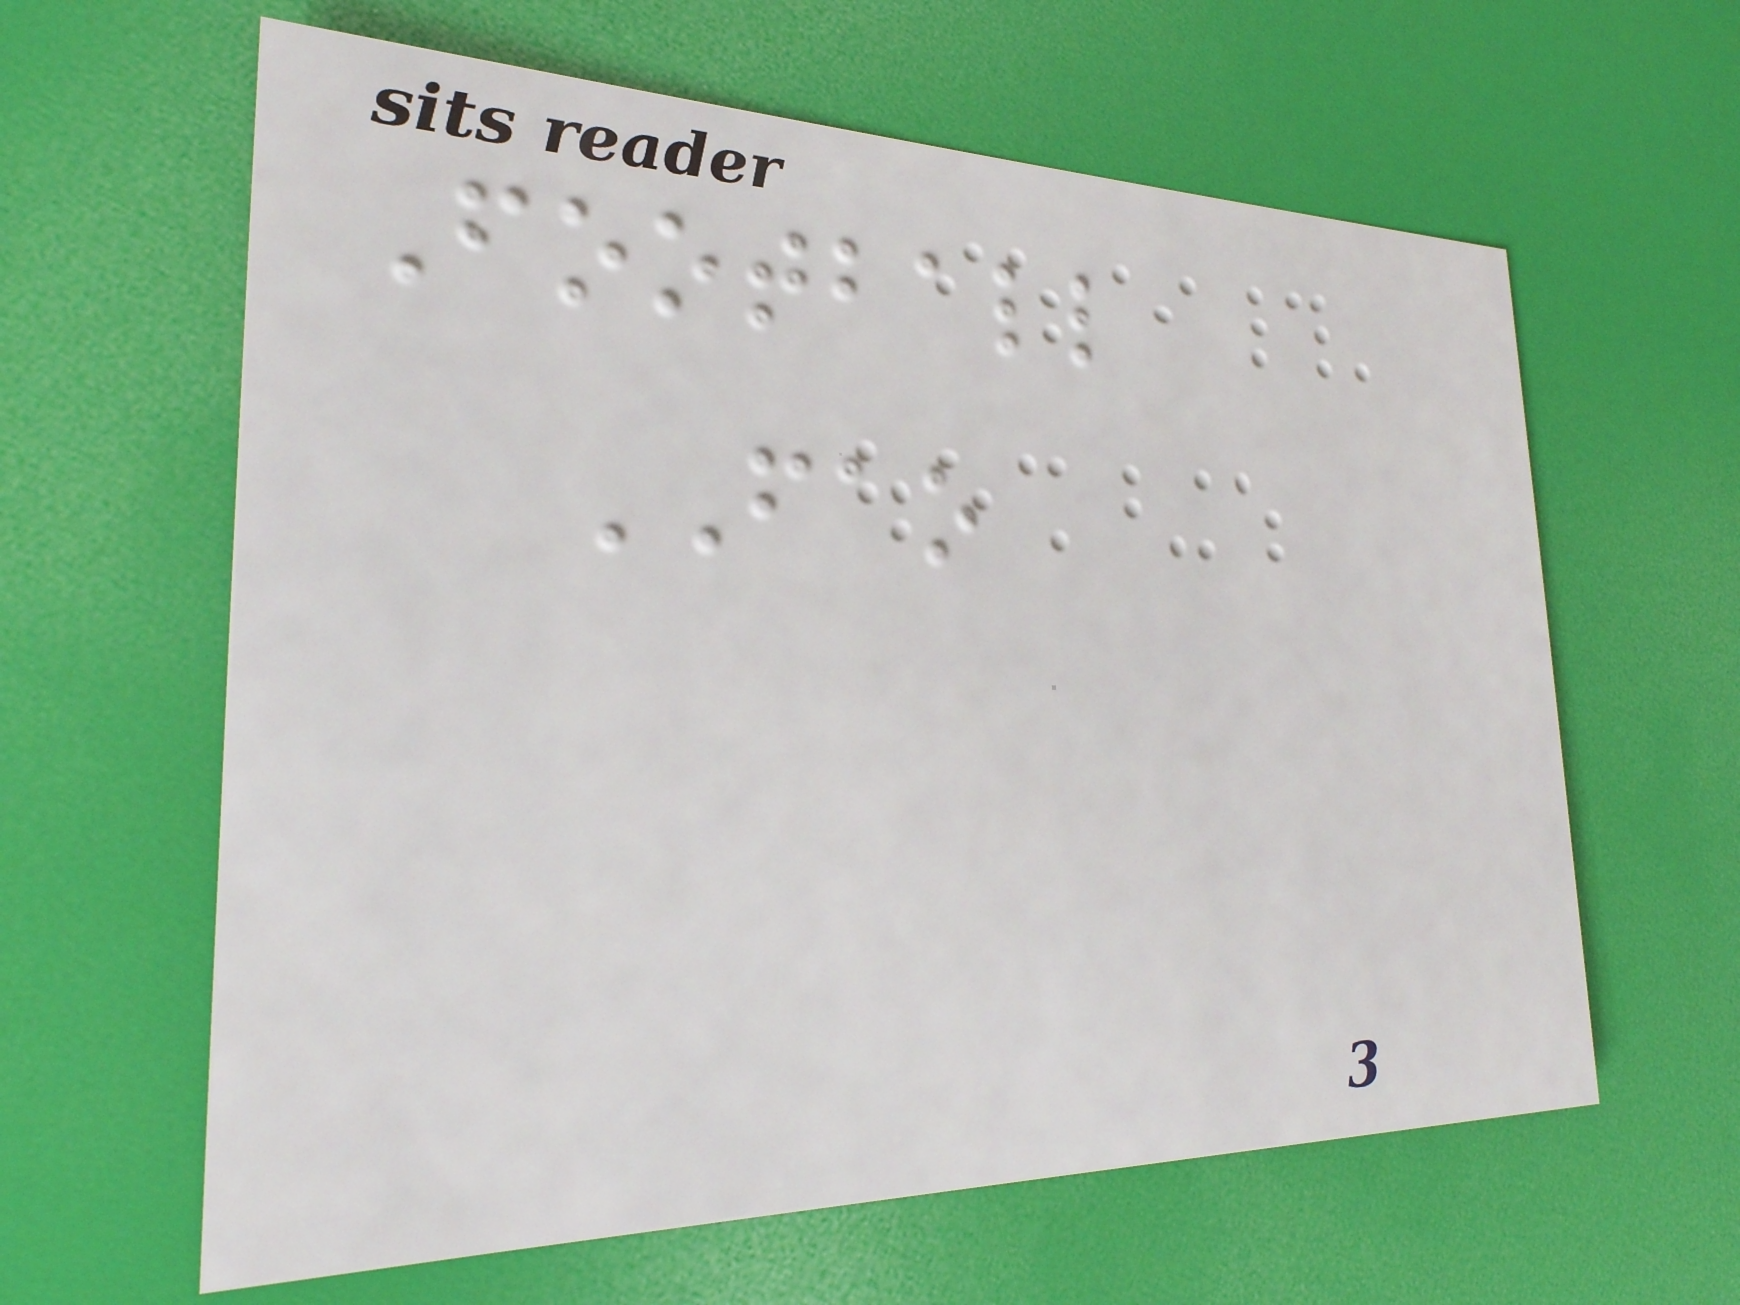Football
FAO
